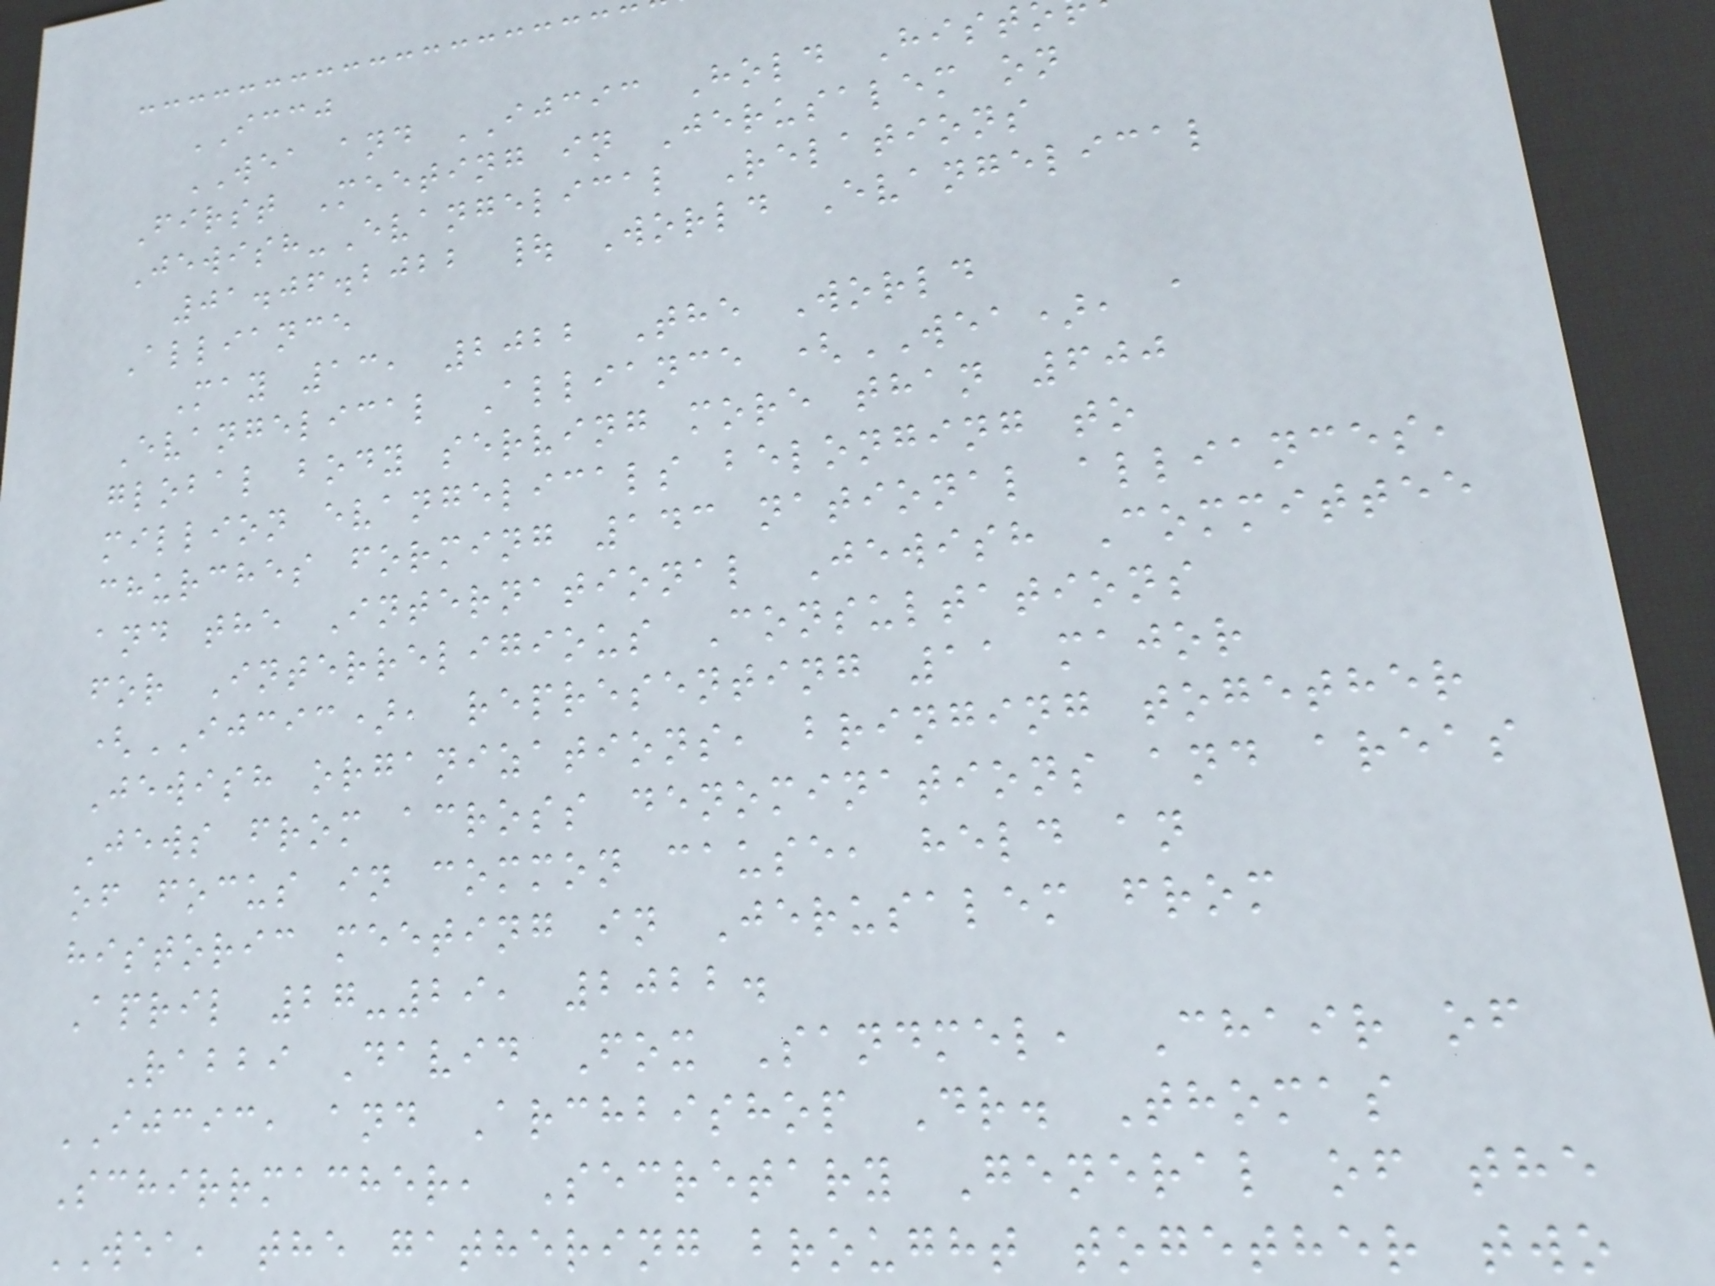ICCJ
WEA and IJCIC Hold Hist
First Meeting in Jerusalem on
Jewish-Evangelical Relations
01.06.2022 | World Evangelical
Alliance
May 13, 2022 The World
Evangelical Alliance (WEA), a
global body serving more than 600
million evangelicals belonging to
churches forming 143 national alliances,
and the International Jewish Committee
for Interreligious Consultations
(IJCIC), representing 11 major
Jewish organizations, bringing together
Jews from across denominations and areas
of focus in common cause, held an
historic meeting in Jerusalem from
April 27-29, 2022.
Rabbi David Fox Sandmel, Chair of
IJCIC, and Archbishop Dr. Thomas
Schirrmacher, Secretary General of the
WEA, the gathering brought together two
